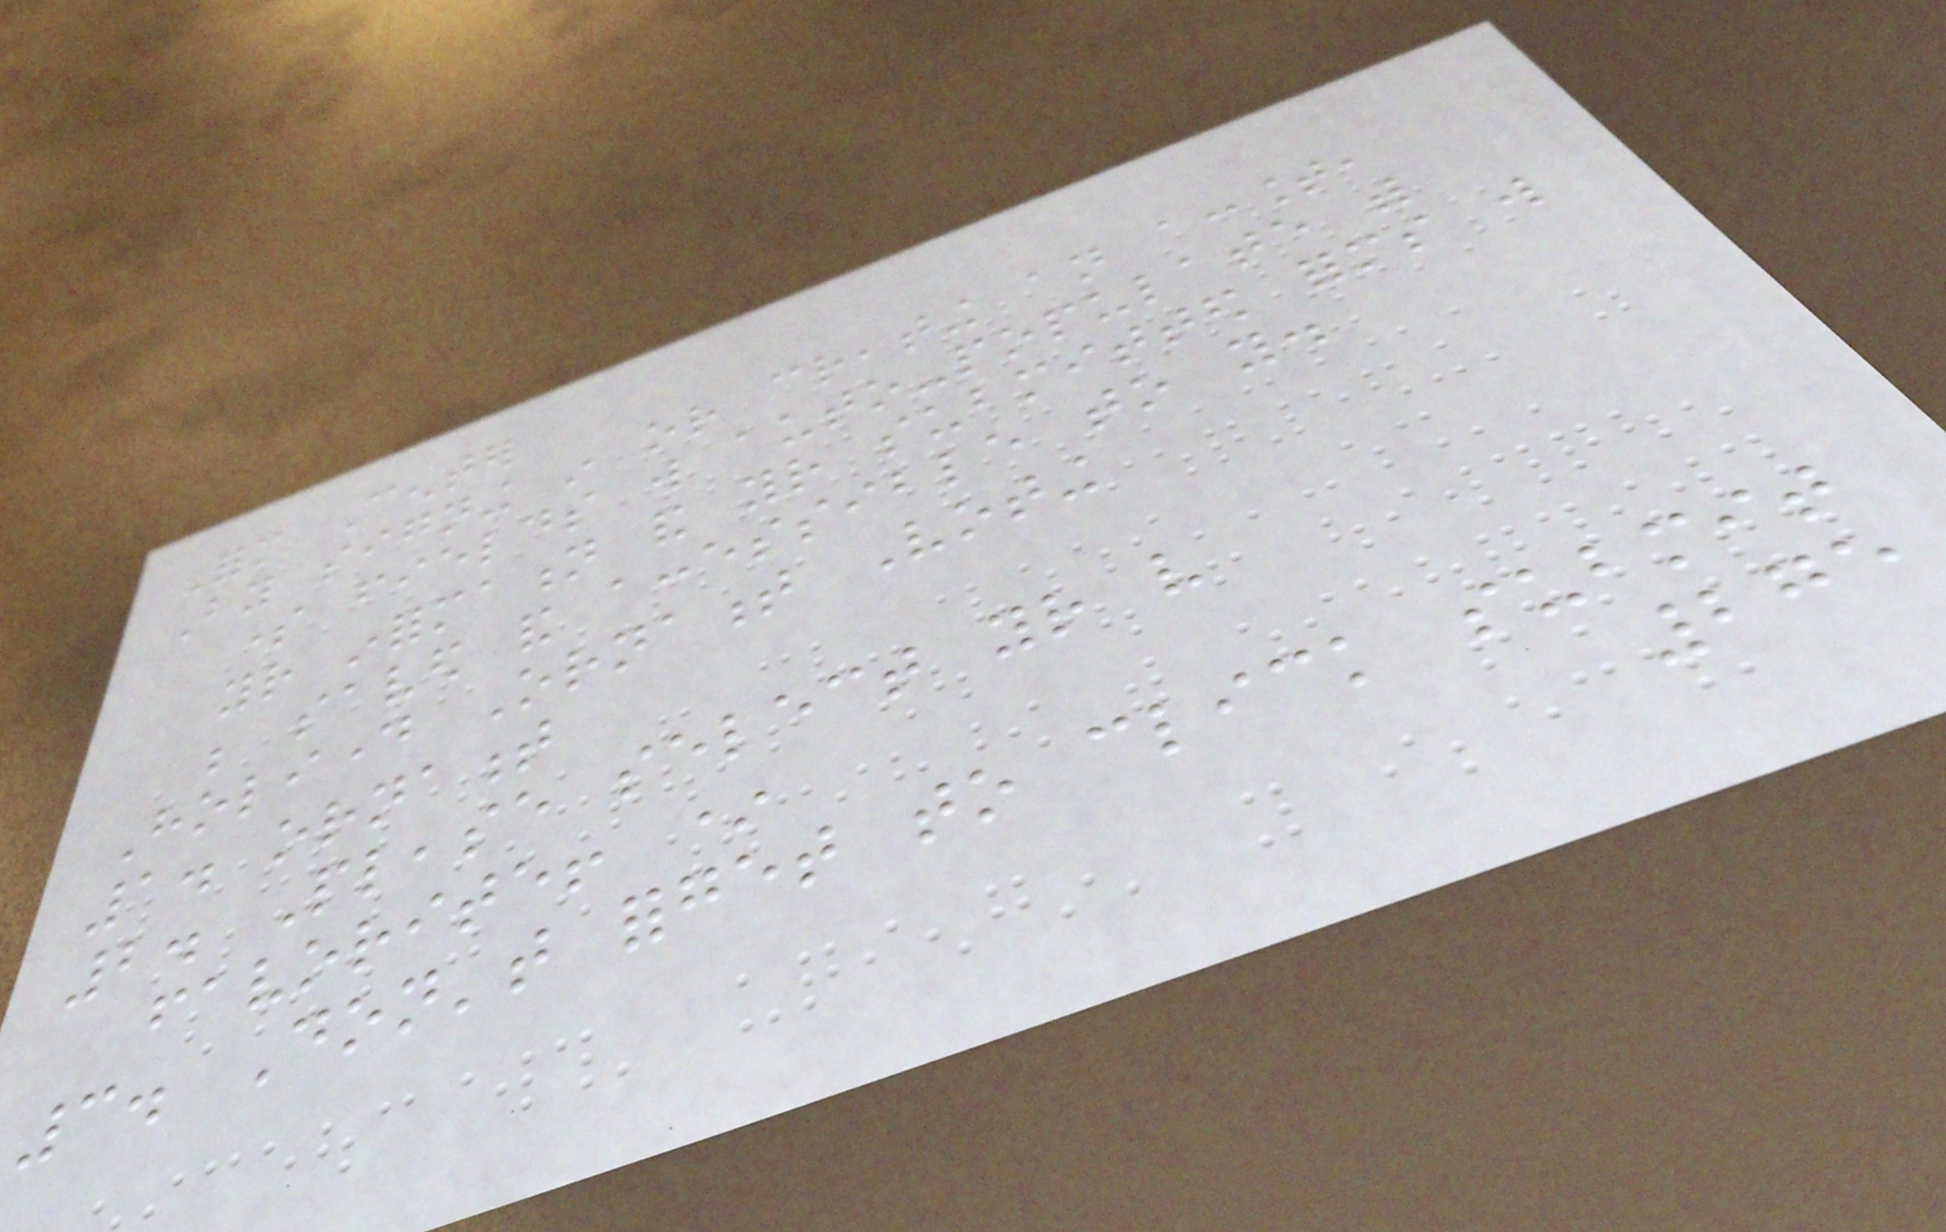Form Center
By signing in or creating an account,
some fields will auto-populate with
your information and your submitted forms will
be saved and accessible to you.
Holiday Ornament Voting
1. ornament
2. Please select your very
favorite! *
3. Don't forget to click submit
275
